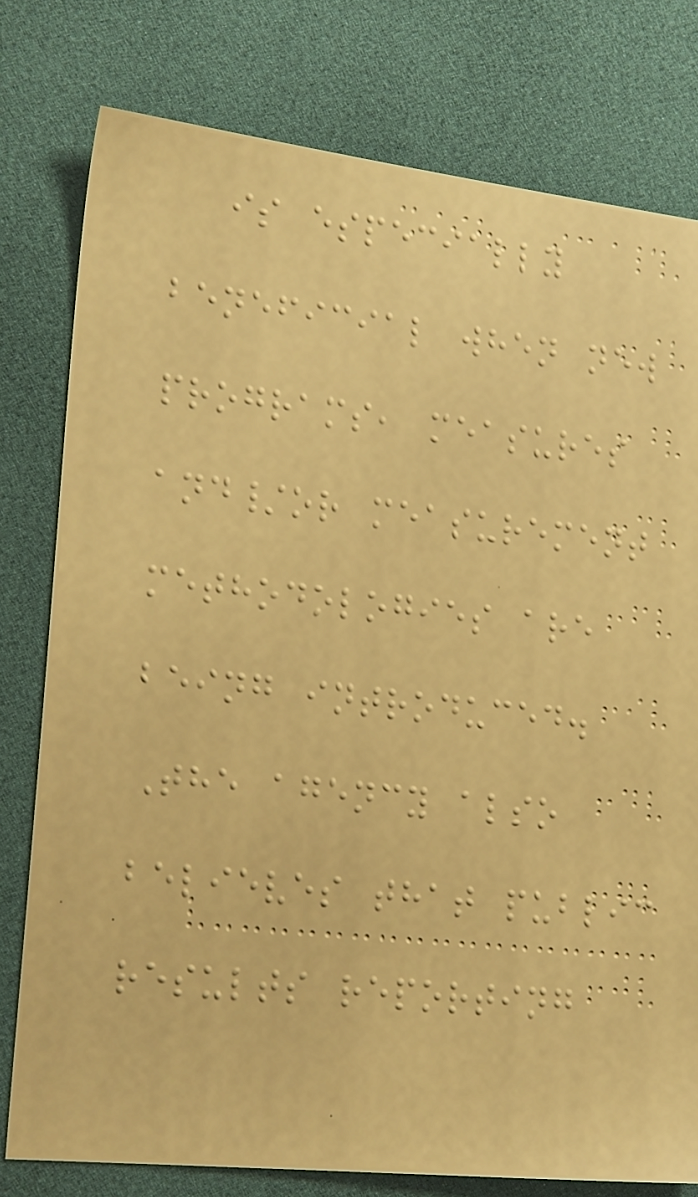is especially
beneficial when new
programs, measures
and/or measurement
methodologies are
being introduced.
The agency also
believes that public
results reporting
